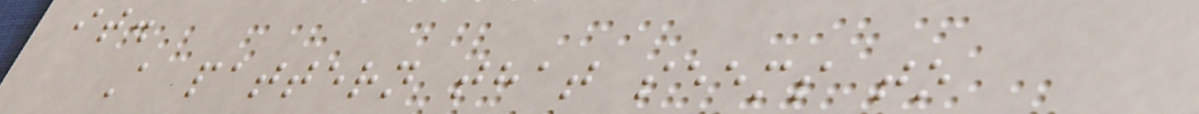it.
A pattern that seems to
